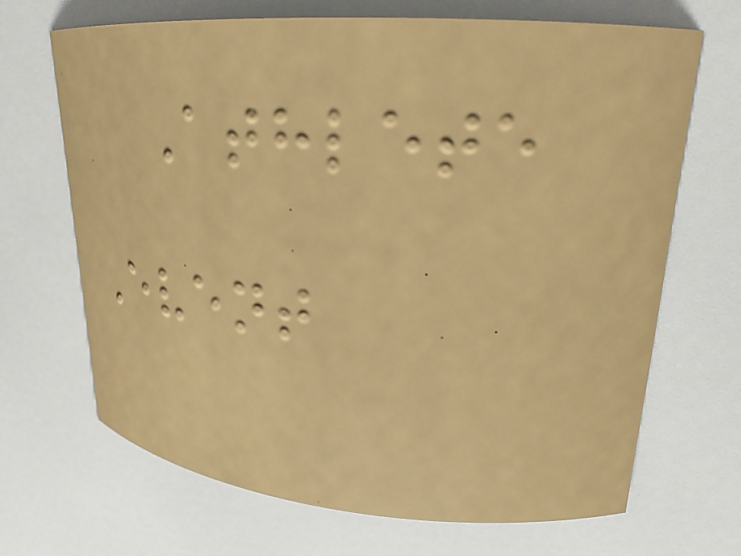Athlete
Event
